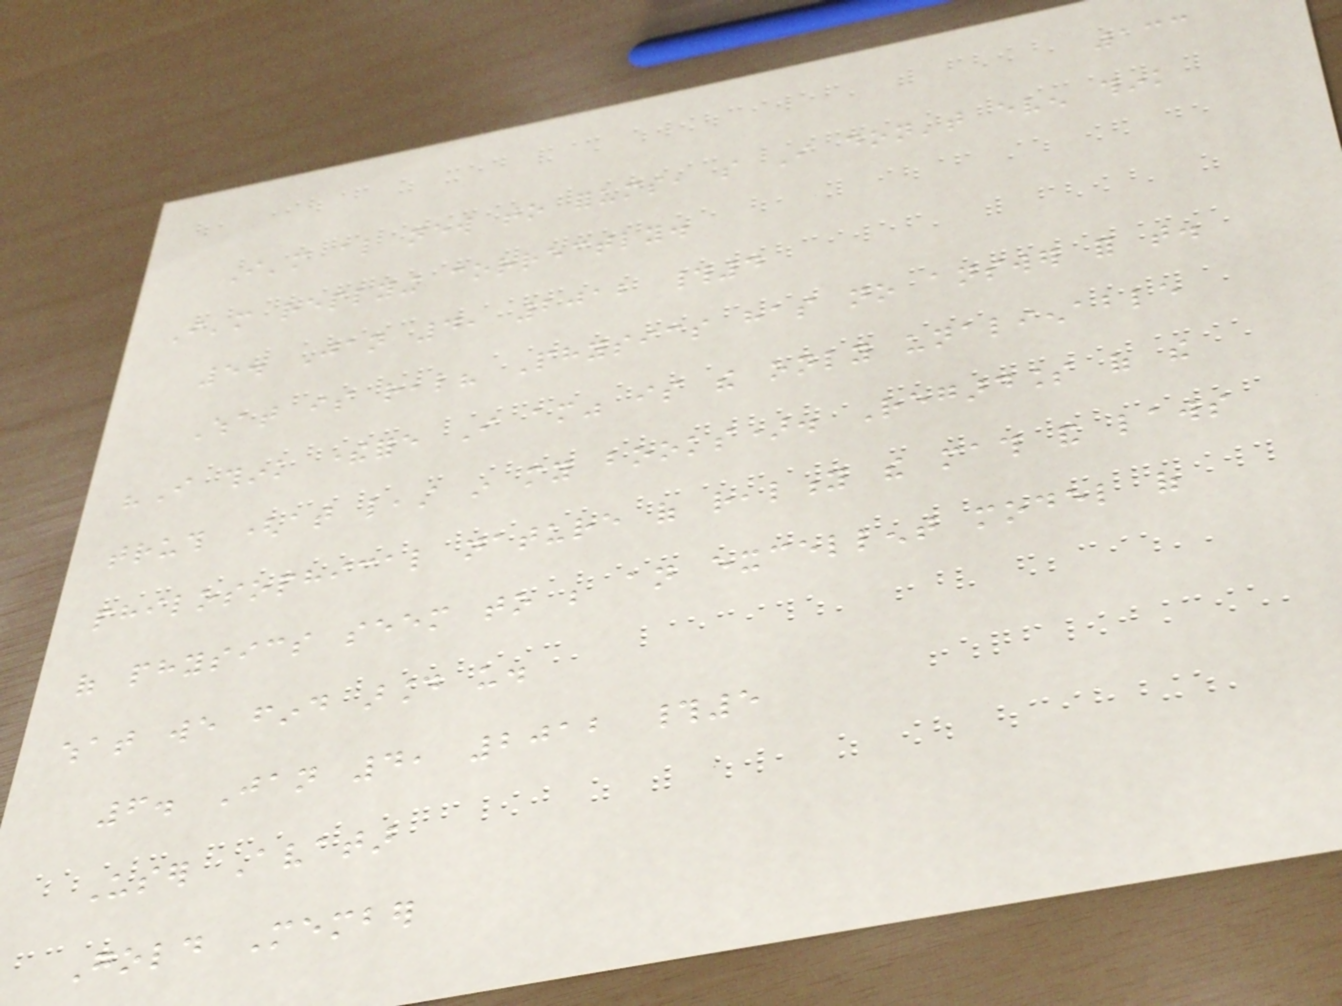133
I'm also new to forums, so I don't even think
I'm replying correctly.
5. Jan 4, 2012 #4
What is real? Physics has no answer for that.
"I think therefore I am" is the only unalienable
truth (at least in my books). Regardless of the
philosophical nature of reality the math and laws
of physics seem to be an excellent model of
what we find around us.
6. Jan 4, 2012 #5
User Avatar
Gold Member
